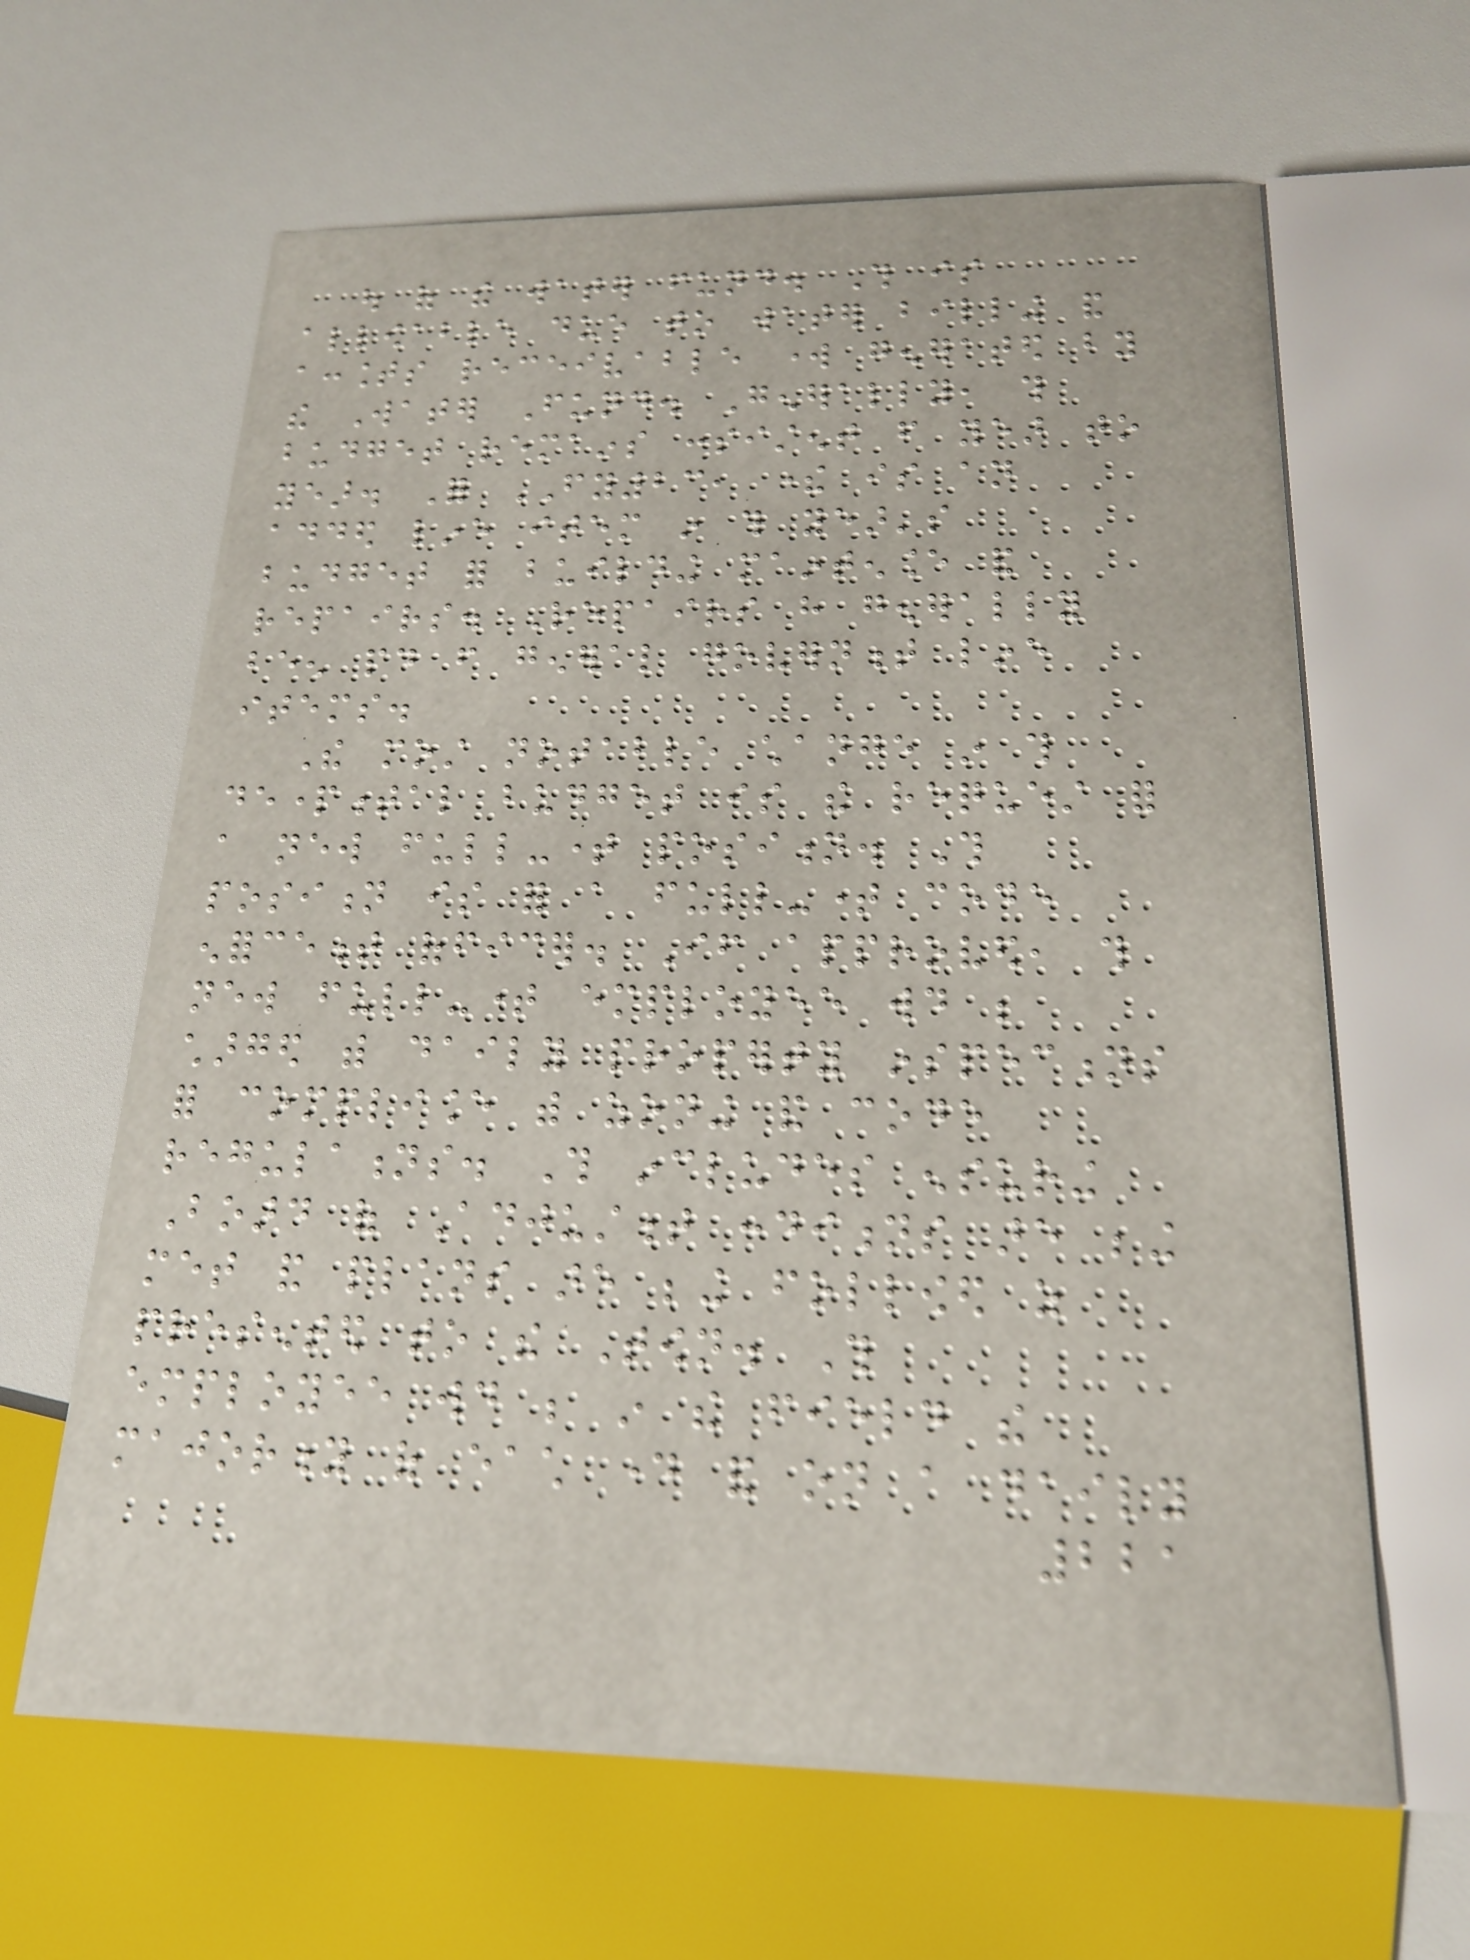out of the water fund. This is
allowable due to water billing and
accounts receivable work generated by
the Water Fund. Generally, this
budget remains consistent from year to
year. For FY23, there is an
added line item in this year's
budget for building maintenance and
repairs. Repairs have generally
been paid from general government line
items.
The most notable change in this
departmental budget is the request for
a new full-time position. This
position is for a full-time code
enforcement officer. If approved, this
new full-time employee would be
charged with daily property inspections
for compliance with zoning and code
regulations. This includes ensuring
Board of Adjustment conditions are being
met and plans are being followed as
presented to the Town. This
employee would be in the field the
majority of each day and on a daily
221
